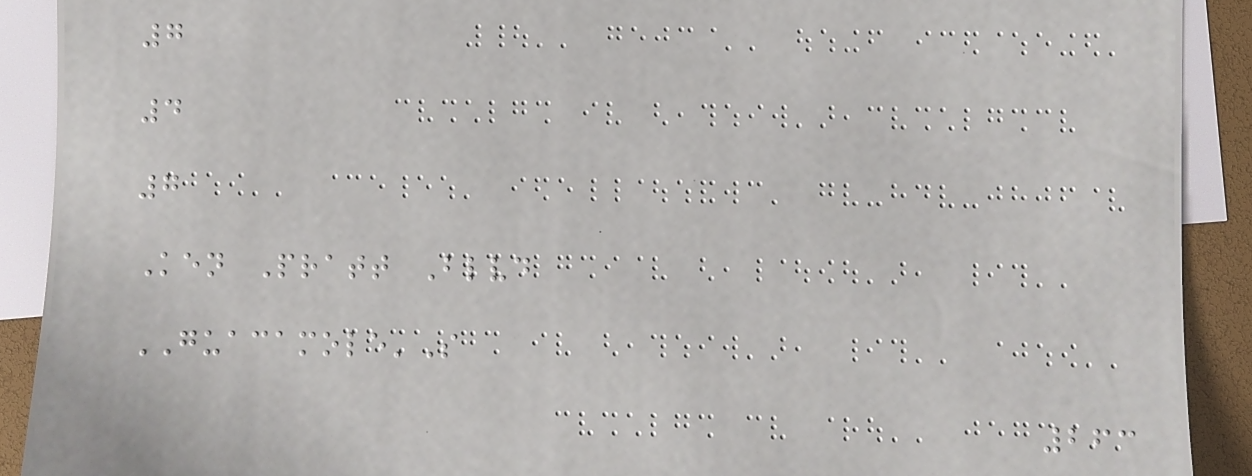7
4
7
Ken Pratt Blvd
GUACAMOLE'S
263
